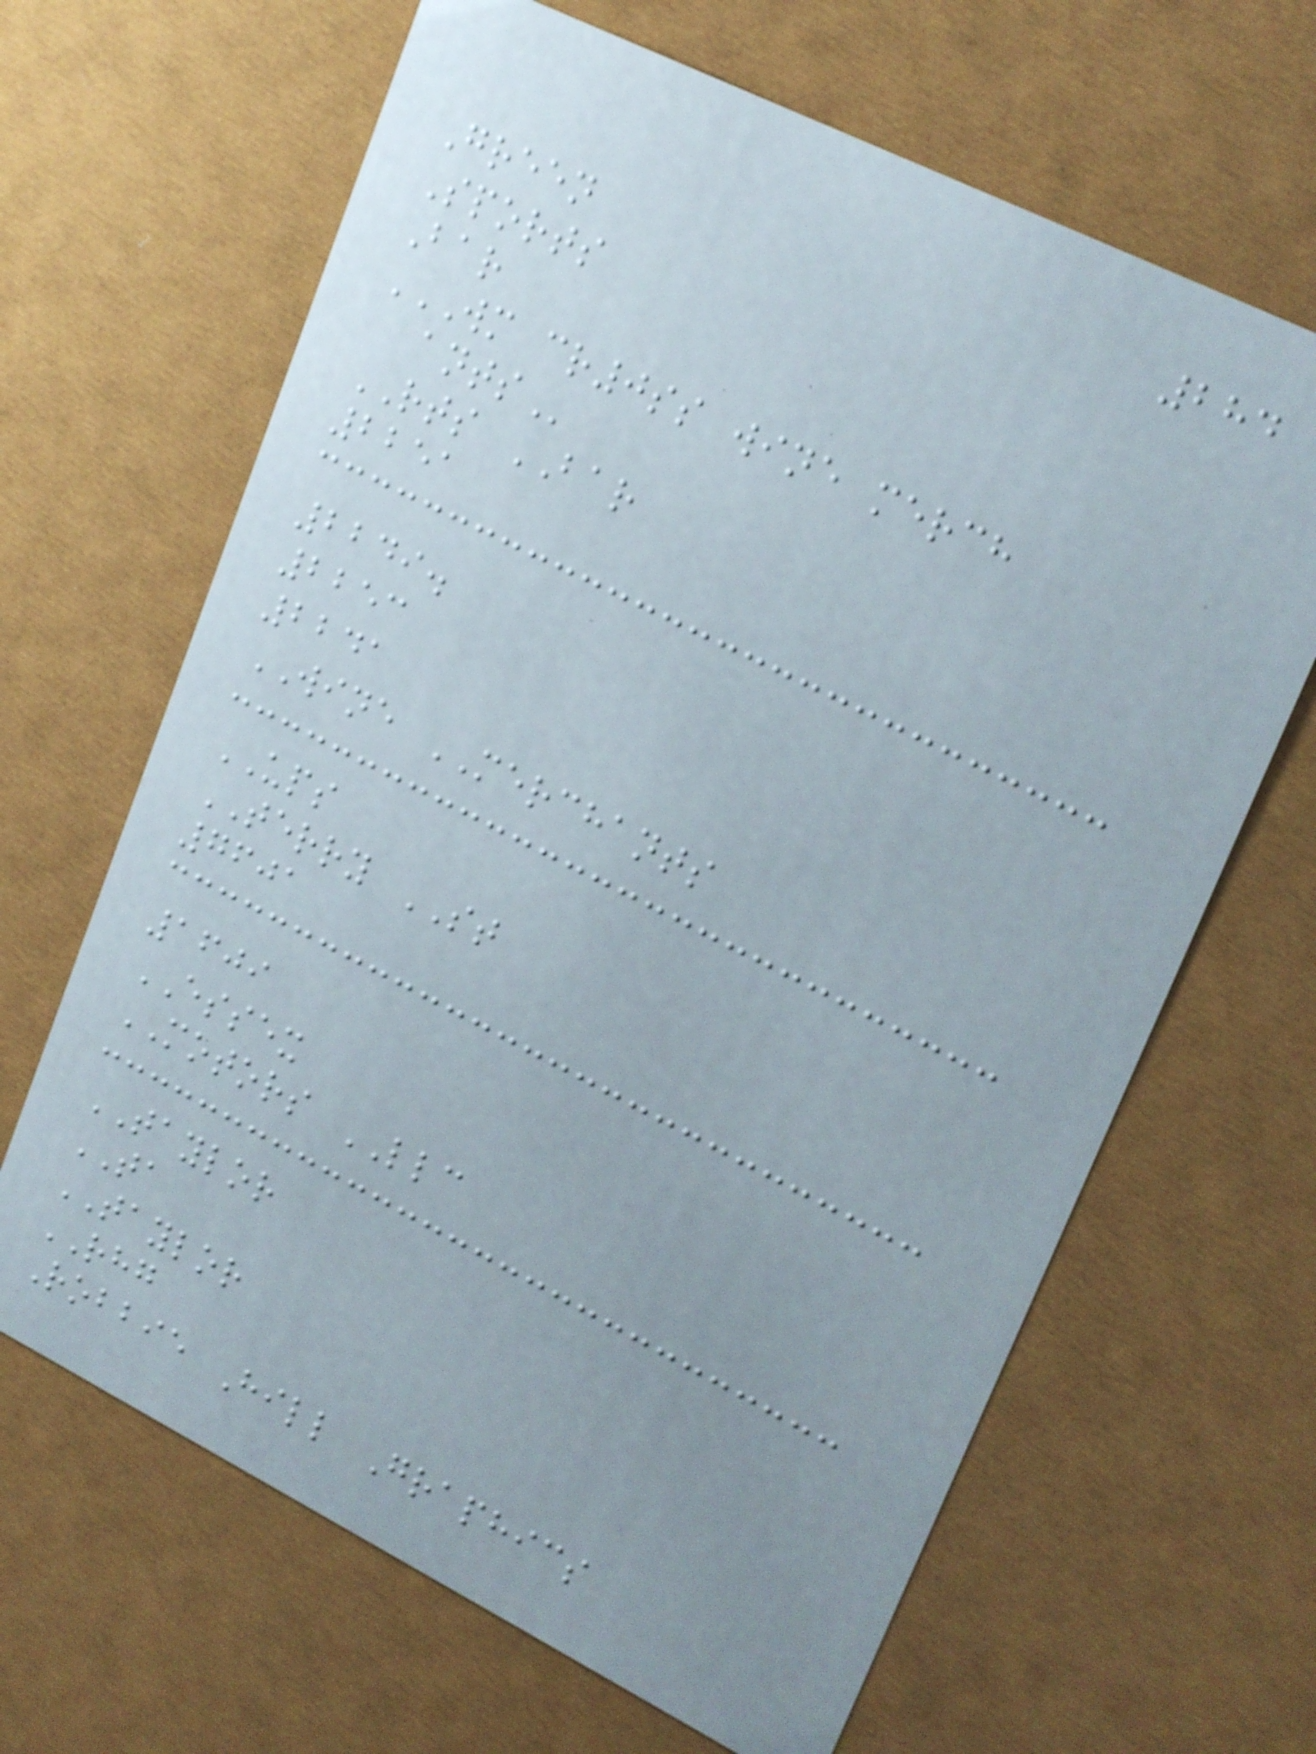284
Green
Sports
Bar
WM CR0SS WINE MERCH
ANTS
RTS BAR
2251
2249.
2253
2241
WINE MERCHANTS
UPS
TERRY ST
7601
1609
ESSEX
MOTORS LLC
TAYLOR
TA
TAYLOR
RHG
Robbie Hill Graphics
